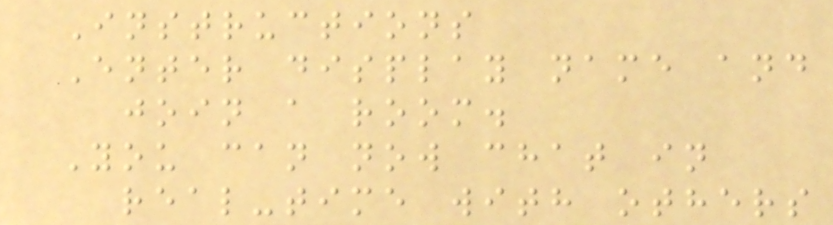Instructions
Enter display name and
join a room.
You can now chat in
real-time with others
